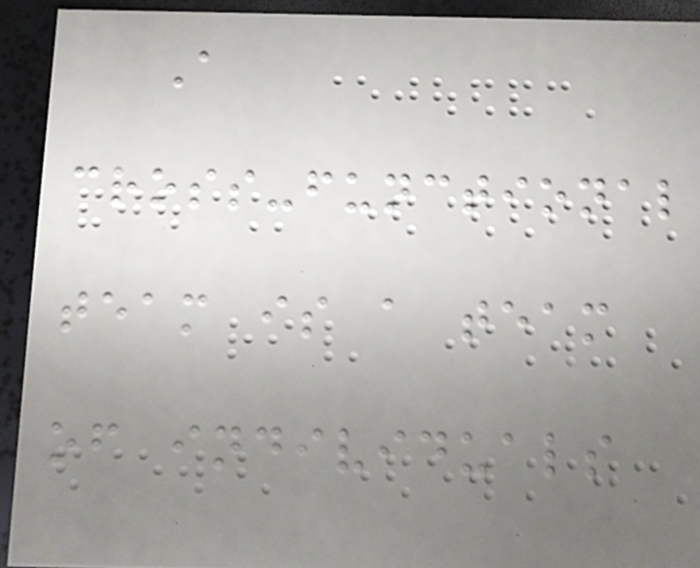A
cross-functional
team is a team
of individuals
